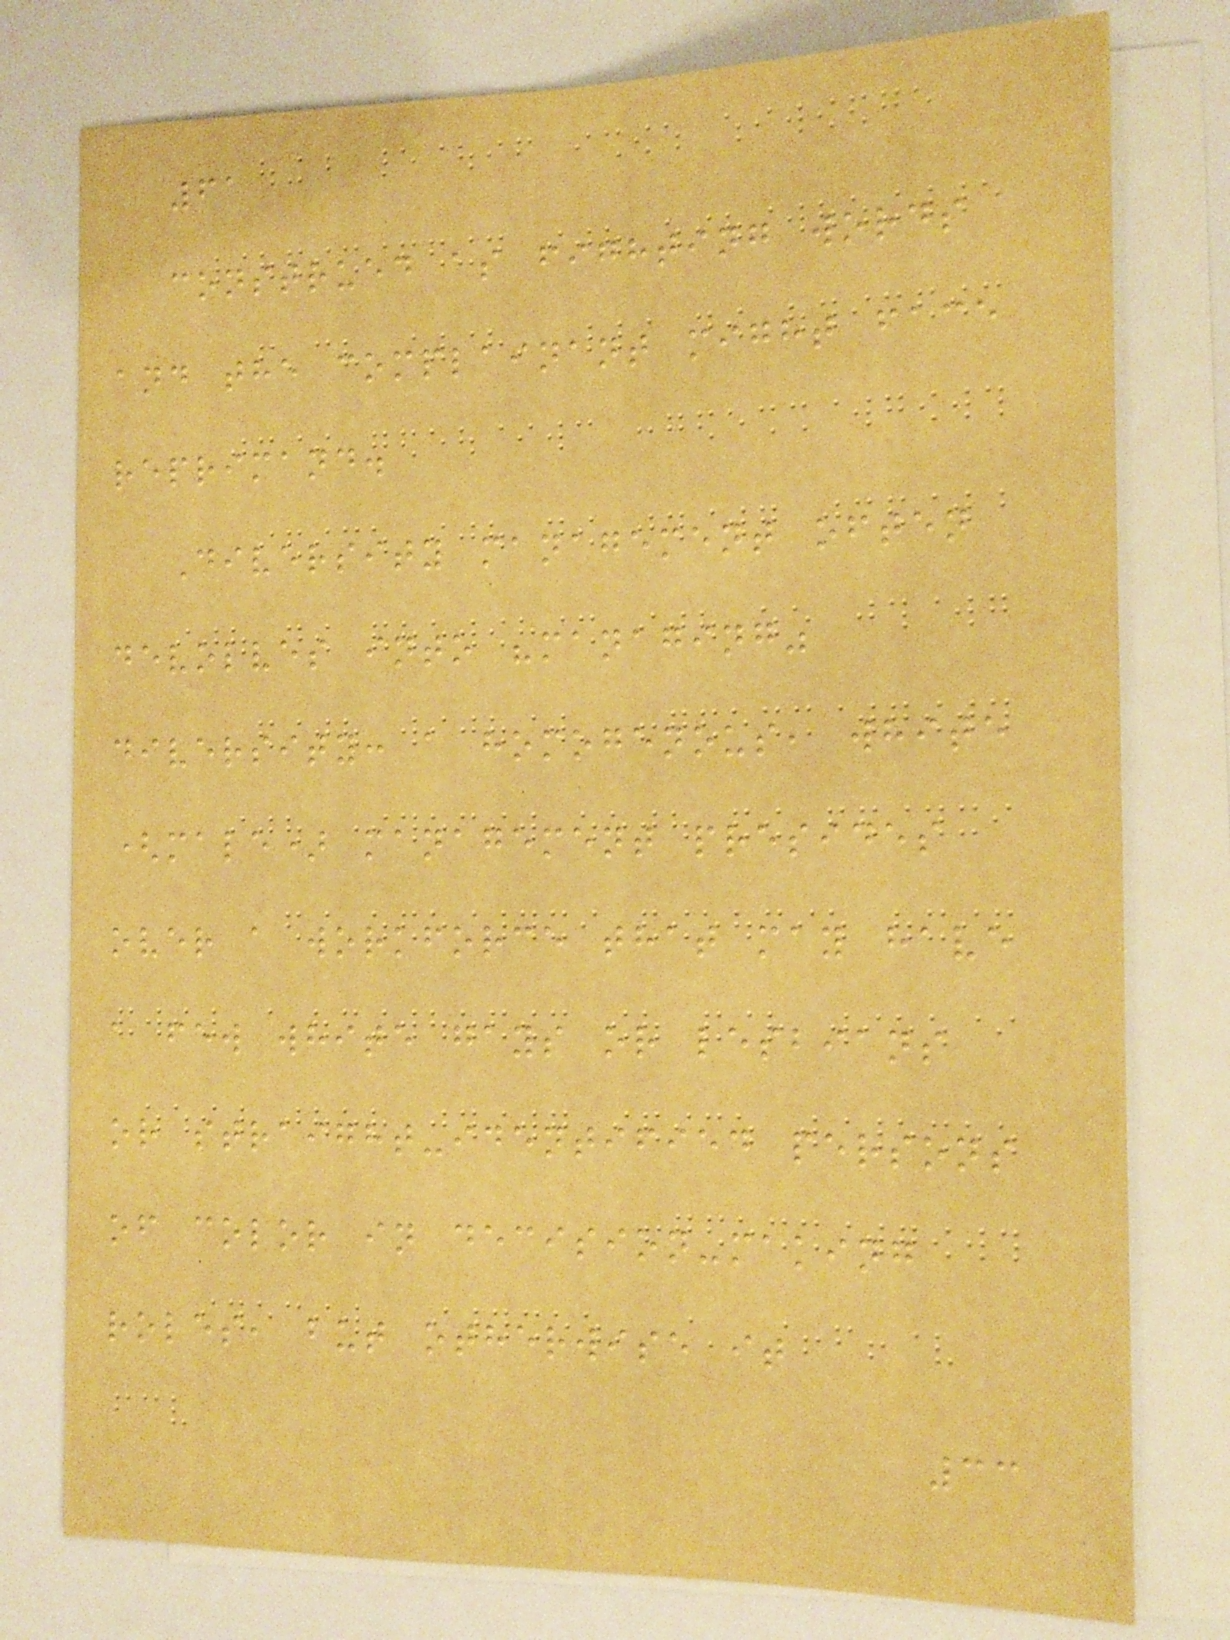61
construed as fighting words
and the complainant might face
reprimand.
Diversity management often
devolves into "managing"
diversity: a homogenous, white
(male) management presides
over a workforce that may have
a few white gays or lesbians
or straight-identified persons
of color in decision-making
roles, but otherwise it
33
